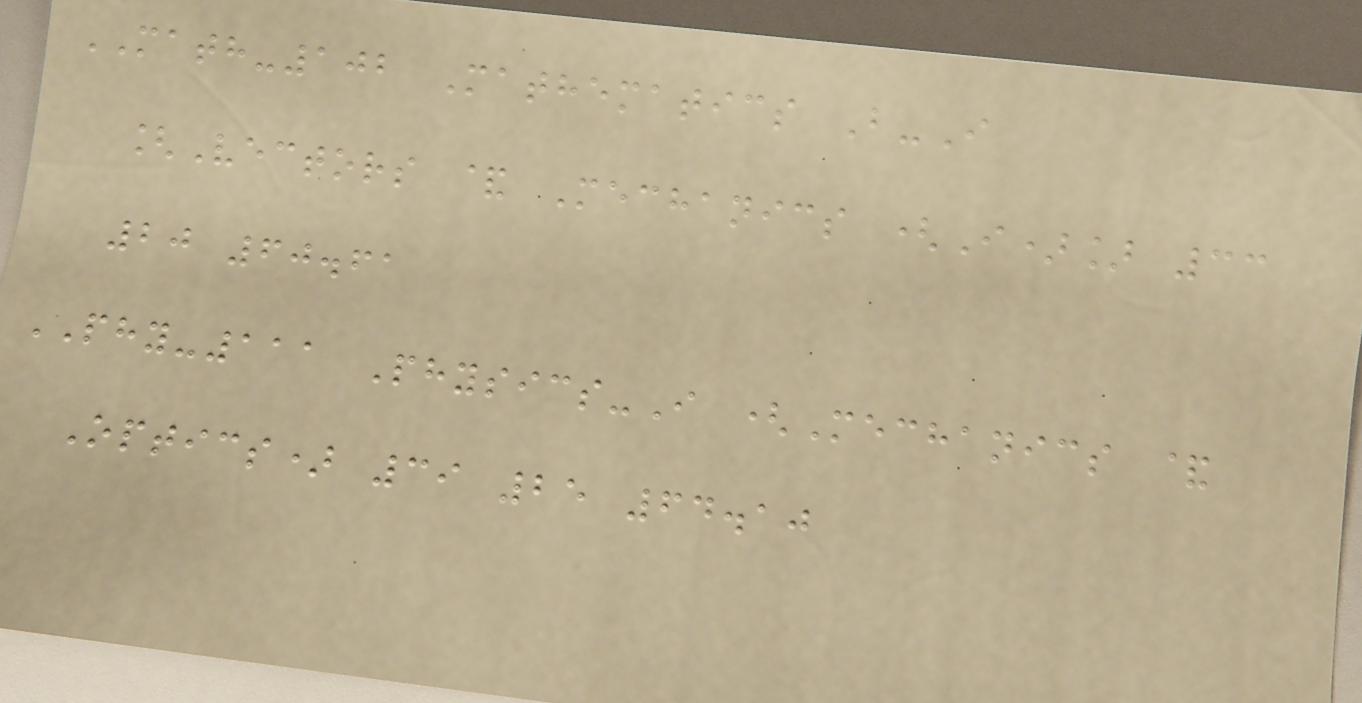MATH-102 Mathematics B-I
[Vectors & Mechanics (I)] 33
20 60.61
PHY-111 Physics-I (Mechanics &
Optics) 39 25 64.10
